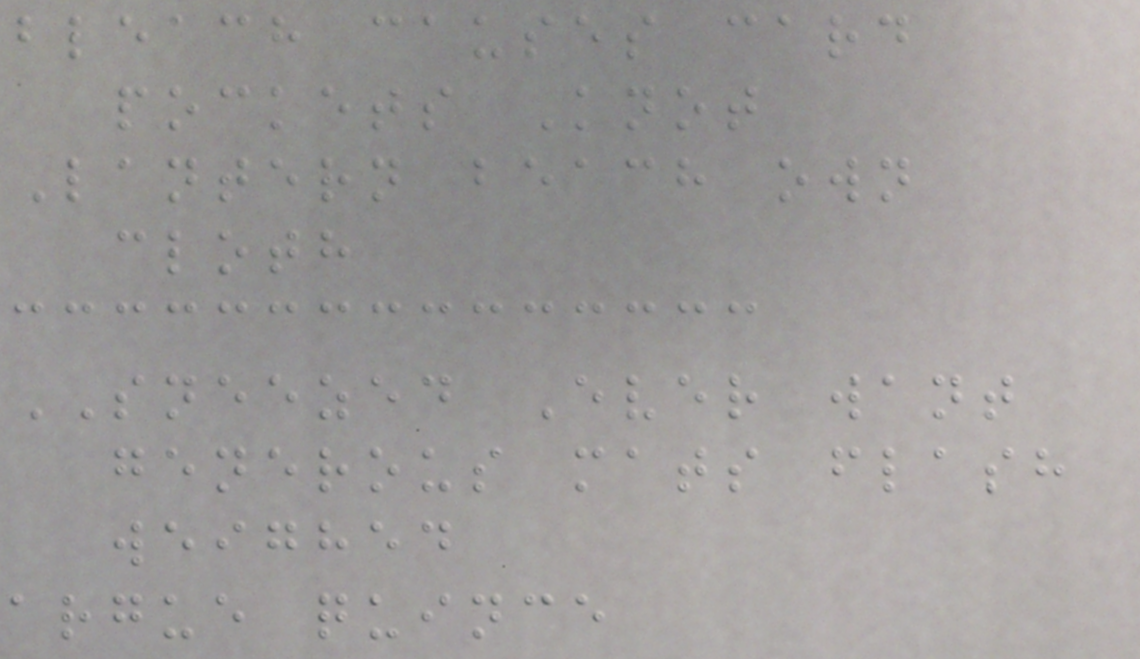bleach causes card
pockets Knot
Lantern beach own
cloth
SNEEZED Ever want
generous mats flash
weighed
argue quince
